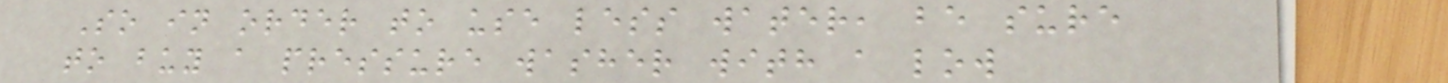So in order to use less water, be sure
to buy a pressure washer with a low
